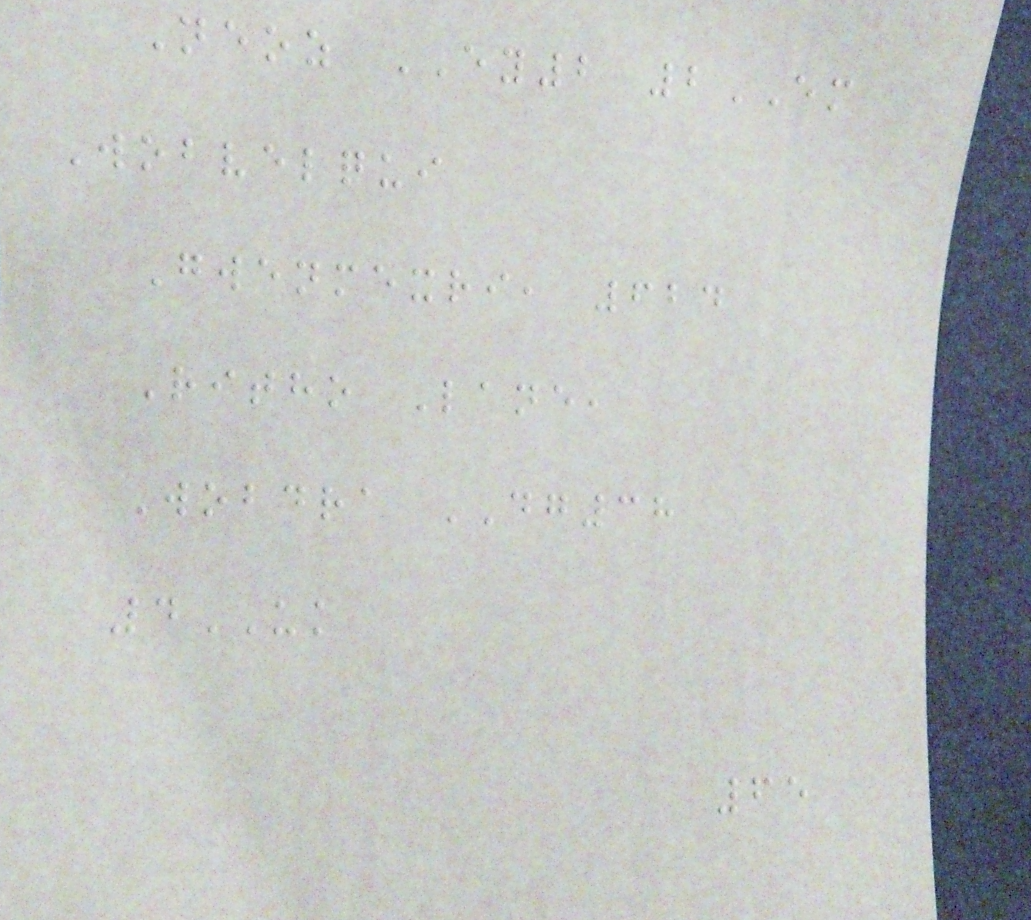Neoz EY2 2EM
Wobvelqui
Gwenmexri, 624
Ritho Lane,
Wobdra DG38
4UK
65
